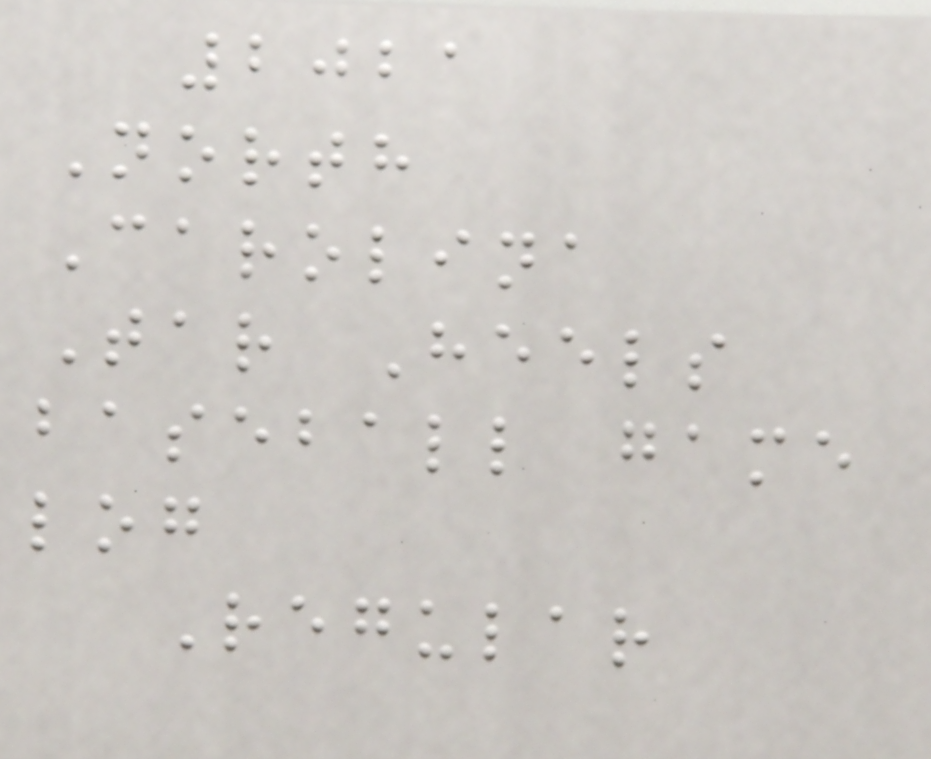2021
North
Carolina
Tar Heels
baseball game
log
Regular
